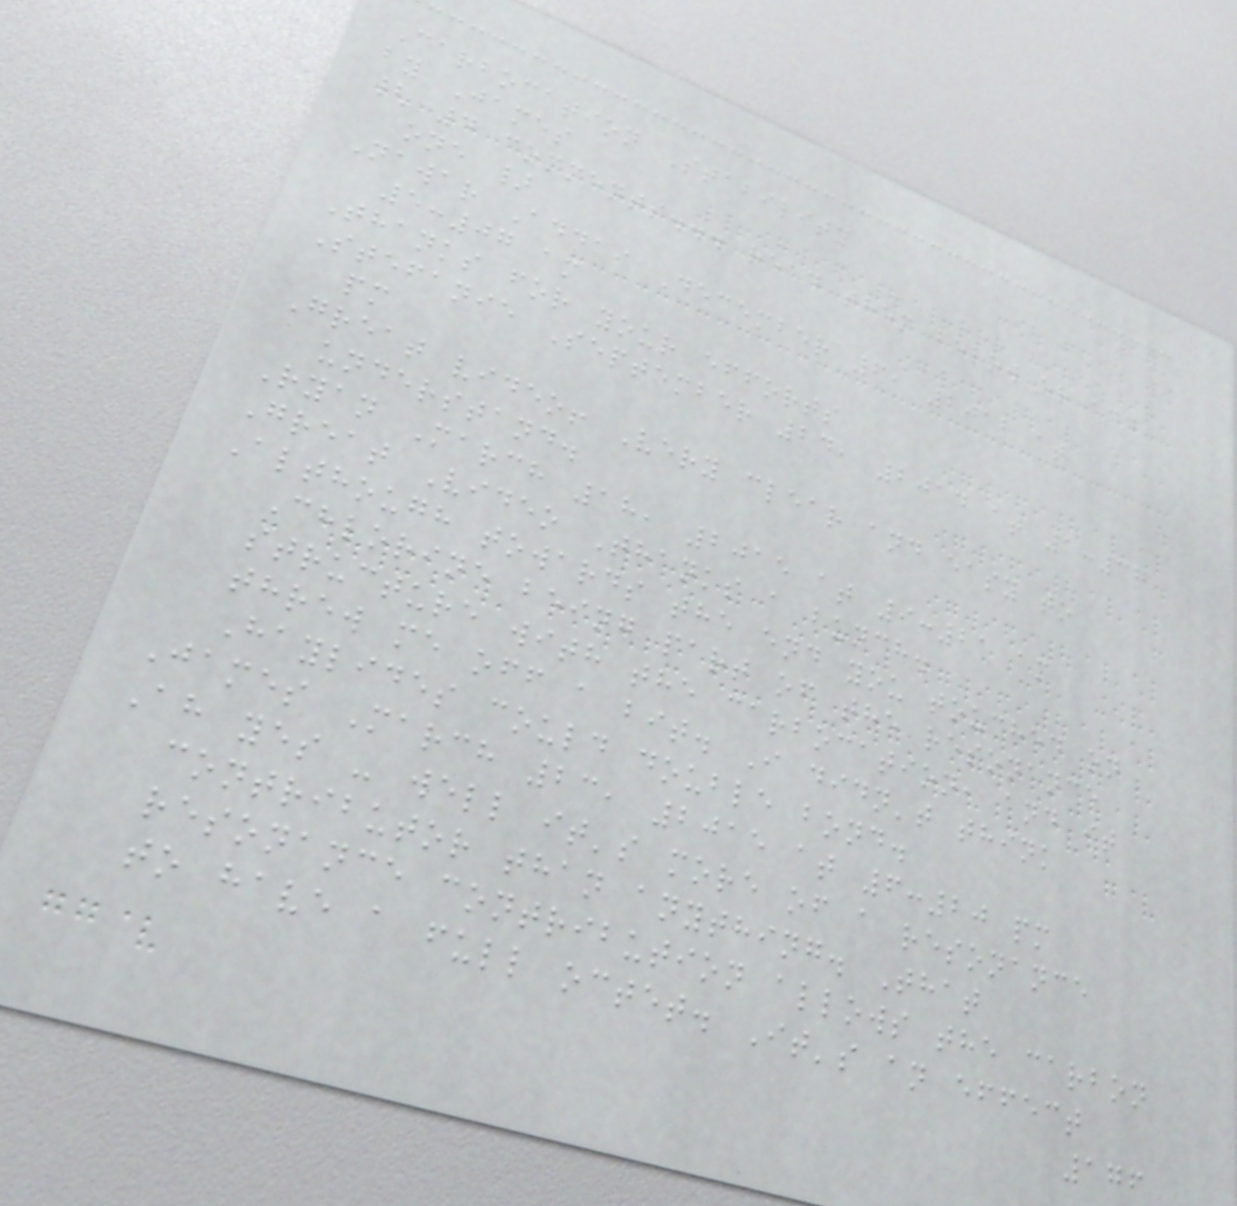Carbocation Stability
by James
{ 4 comments... read them below or add
one }
Nawar Addai December 6, 2012 at
5:07 am
Thanks for your efforts
Stefanie September 24, 2014 at 1:37
pm
Great video! Very clear and easy to
understand.
Ryan March 18, 2015 at 9:21 am
Great Video Thanks a bunch.
Although towards the end you touched on
Chlorine being part of the resonance
structure with the carbocation, and it
threw me off a bit. I didn't think
Haylides could double bond.
James March 23, 2015 at 6:20 pm
Ah yes - well it's more of a resonance
contributor than anything. That
resonance contribution allows the carbon
to have a full octet. It's an effect
176
